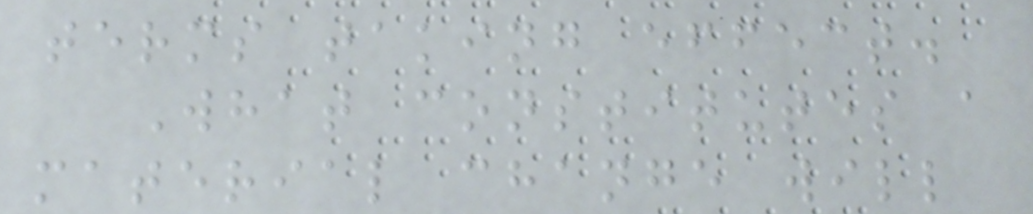terms taking effect.
What constitutes a
material change will
